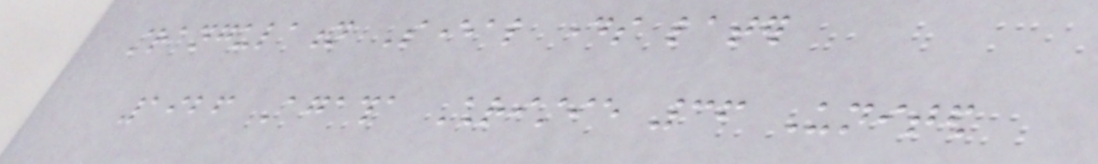strangulation Several days later
1926 Agatha Christie 36 United
